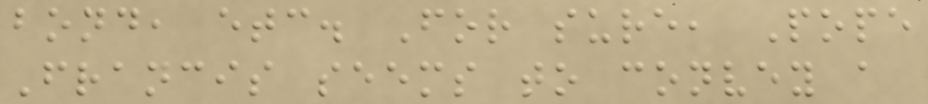bond, etc. For sure, Pope
Francis seems to convey a
